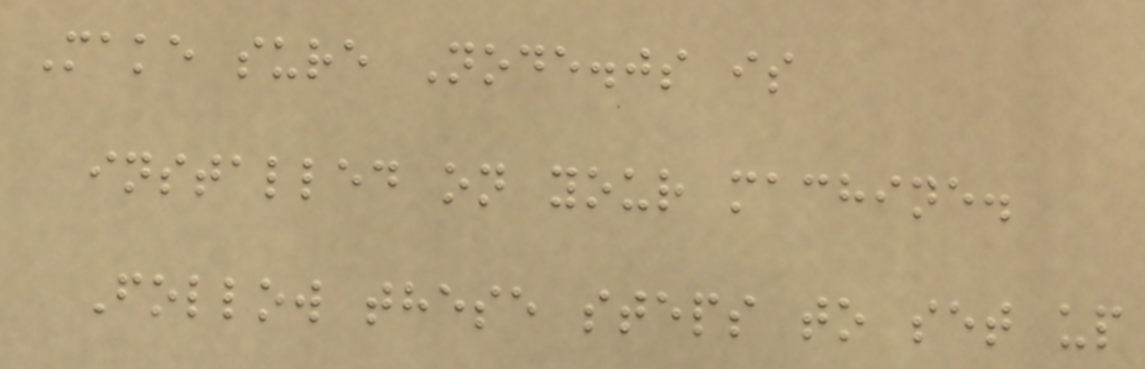Make sure Node.js is
installed on your machine.
Follow these steps to set up
